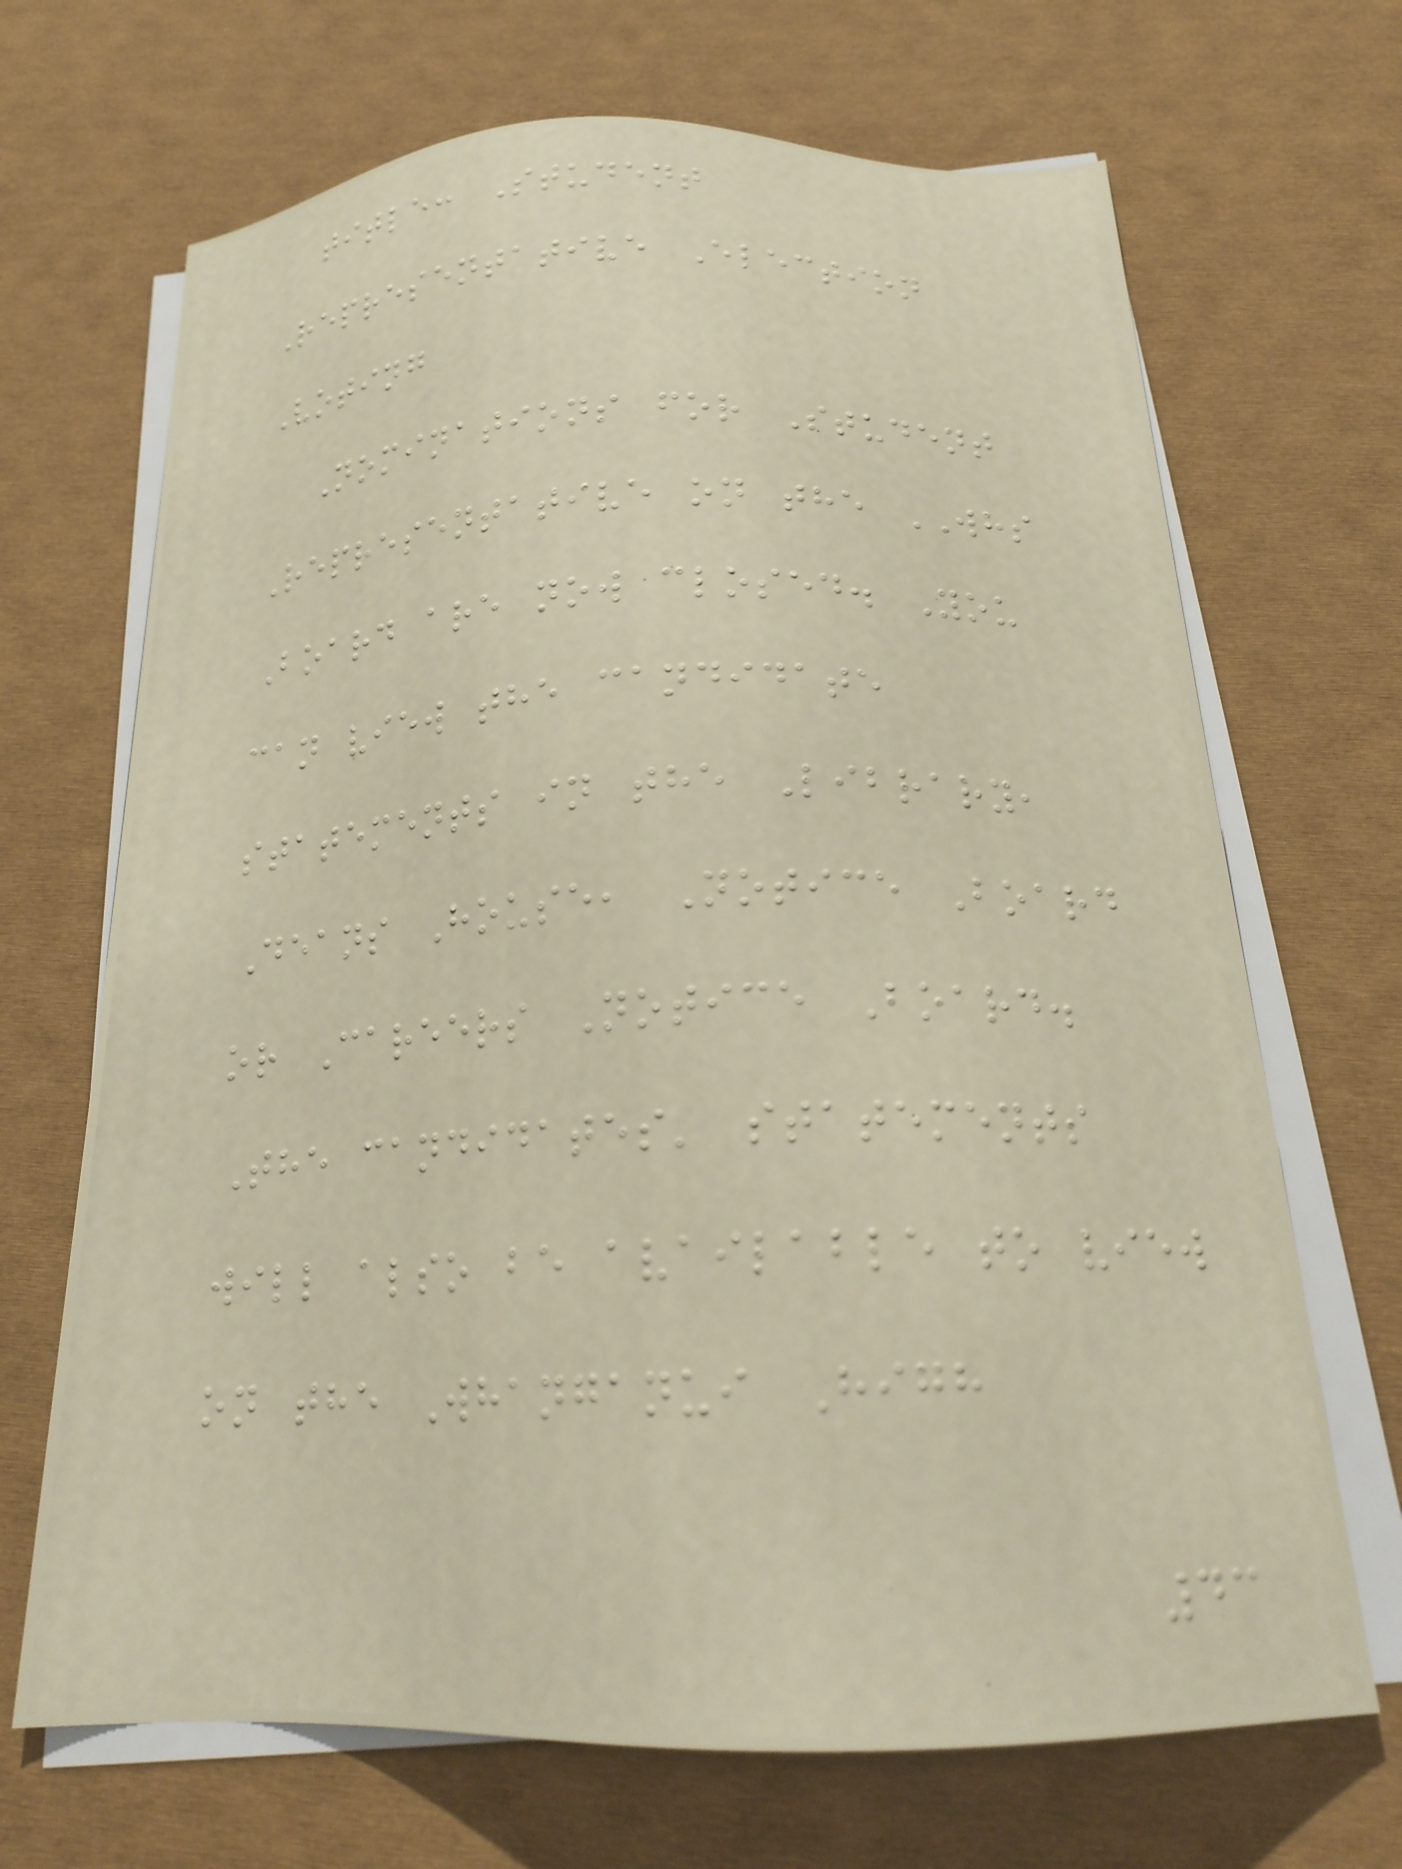title: Student
Representative Election
Voting
Nominations for Student
Representative on the WHS
Board are now closed. You
can view the candidate
statements in the Library,
Deans House, Notice Board
or Careers Notice Board.
The candidates' statements
will also be available to view
on the Whanganui High
43
